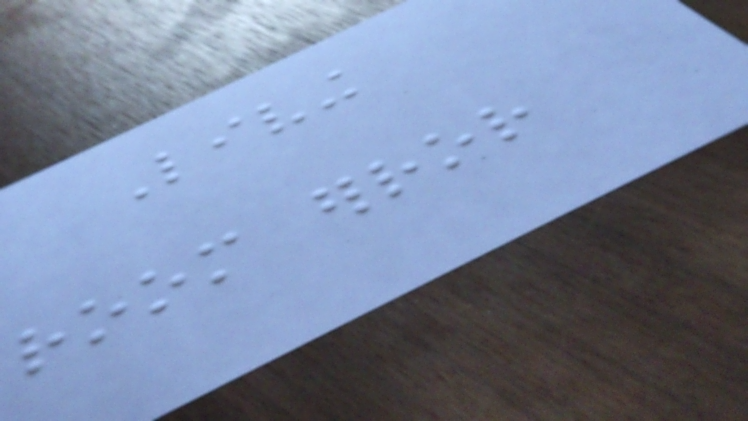Living
room error
